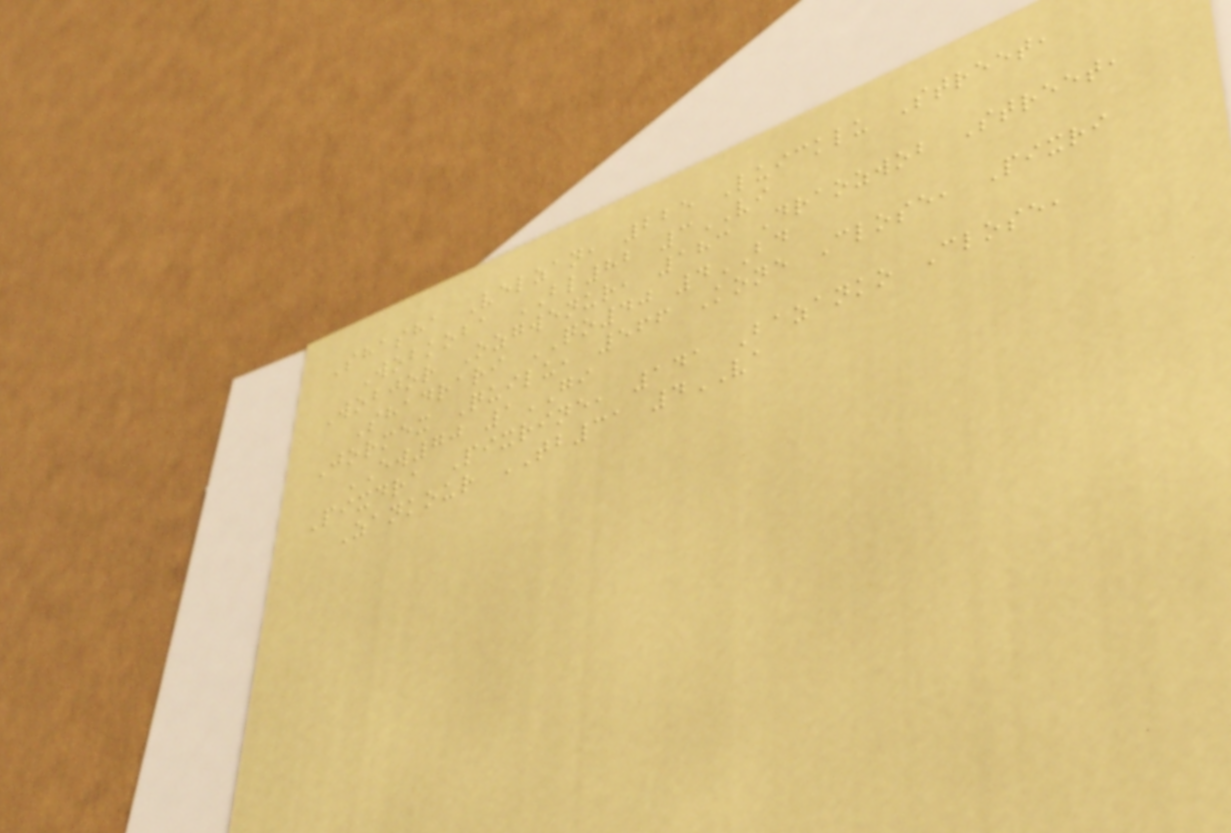Shasha Velzan, 225 Luicklu Street,
Wobkoba BL82 3VI
Wobjor Ozgwenur, 183 Draozwob Street,
Shadrari QO40 4BD
Jormex Quilu, 566 Kone Close, Pixri
EW70 1GI
Pixdra Pixrine, 141 Bazanko Close,
Zankour TB31 4VA
